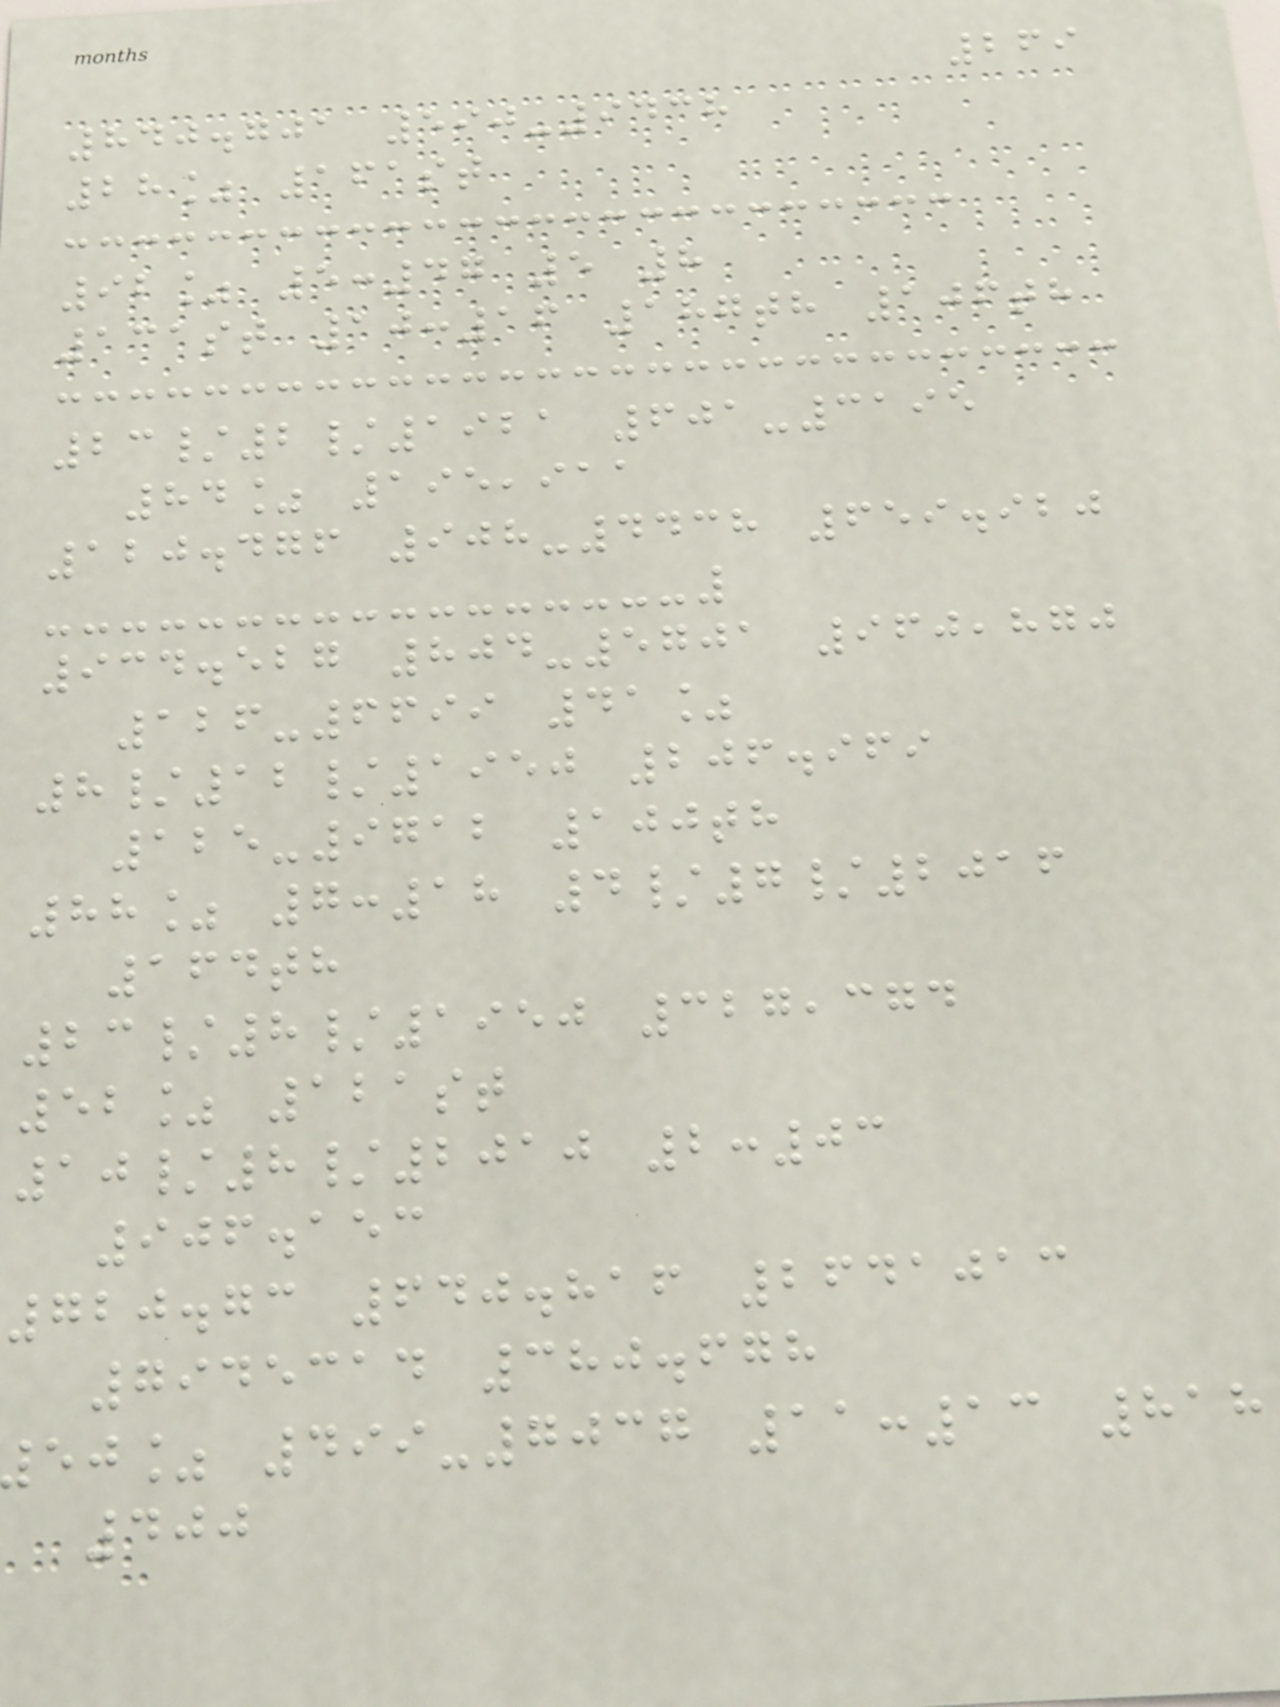269
840.701 590-9438
28% 161st
92% 5:47 5 8
131st 10:16 187th 106th
23/2/1921 601-3195
84% 195,911
120.476 908-4438 659.920
934.527 804-5701 960,870
126-6699 41%
8/12/1950 206.969
125-9712 100th
88% 7:18 4/7/2016
164th
23/8/1950 327,374
52% 121st
10/8/2010 2:03
906.153
720.73 640.816 2641013
7945314 380.678
ej% 499-7037 11:13 818
400
